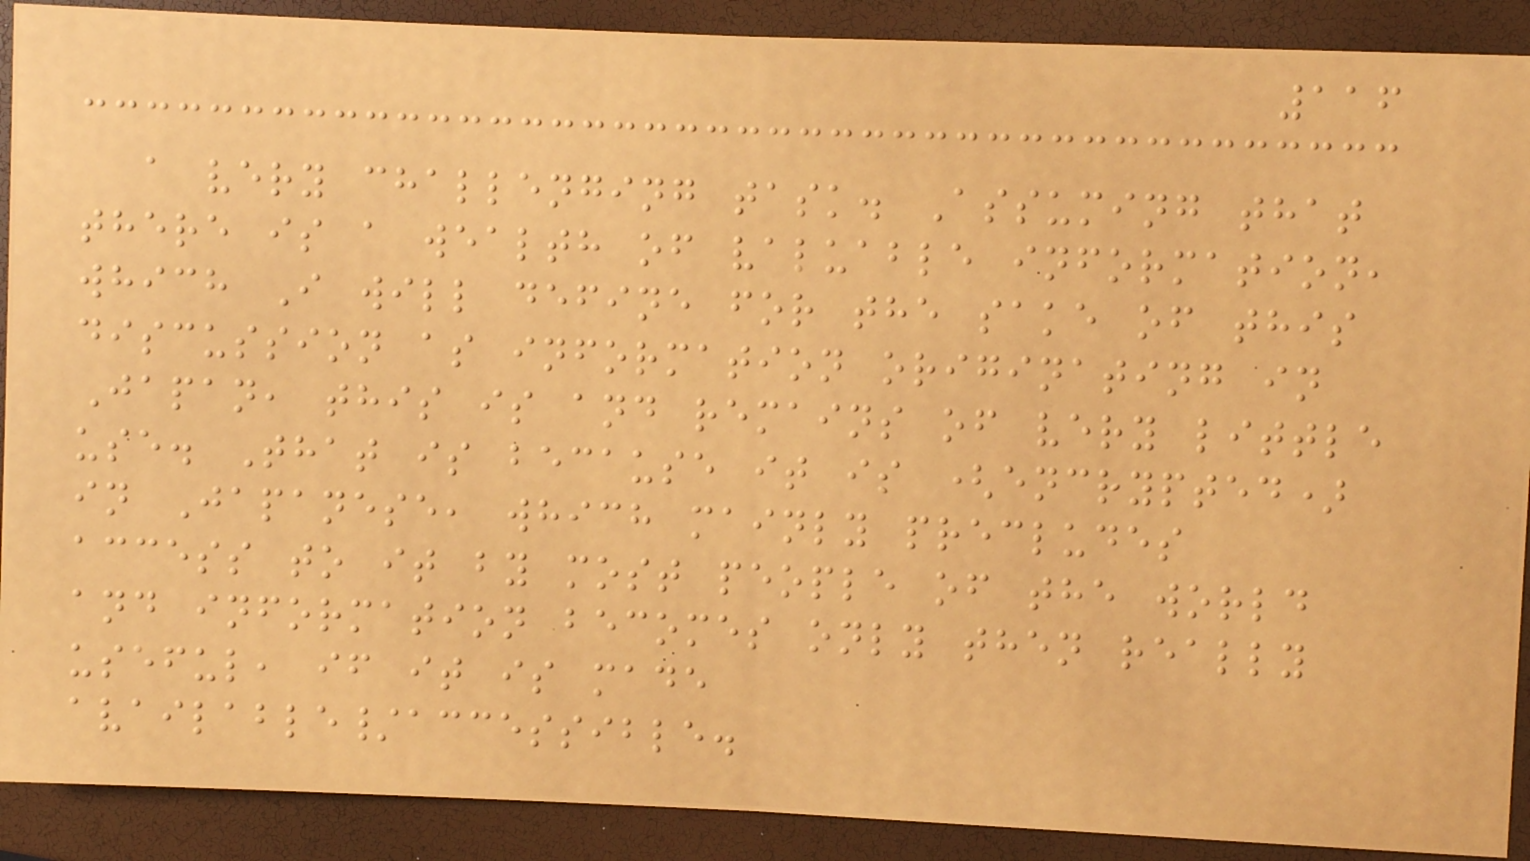116
a very challenging task. Assuming that
there is a wealth of valuable information,
which I will define for the sake of this
discussion as information originating in
Japan, this is and remains of very little
use. That is because it is (encrypted)
in Japanese, which mainly precludes
access to it by most people of the world
and information becomes only then really
useful, if it is made
available/accessible.
